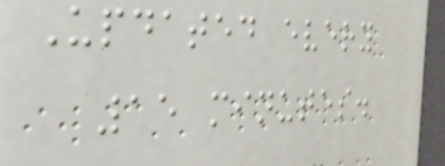Updated every
15 minutes.
